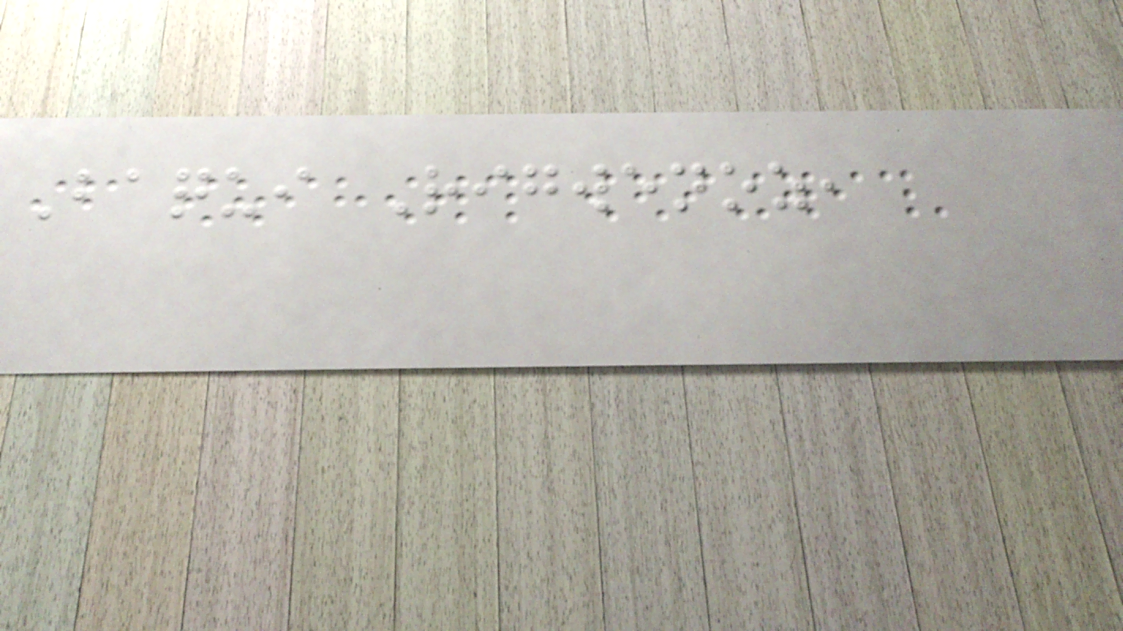Baqui Rigwenoz,
